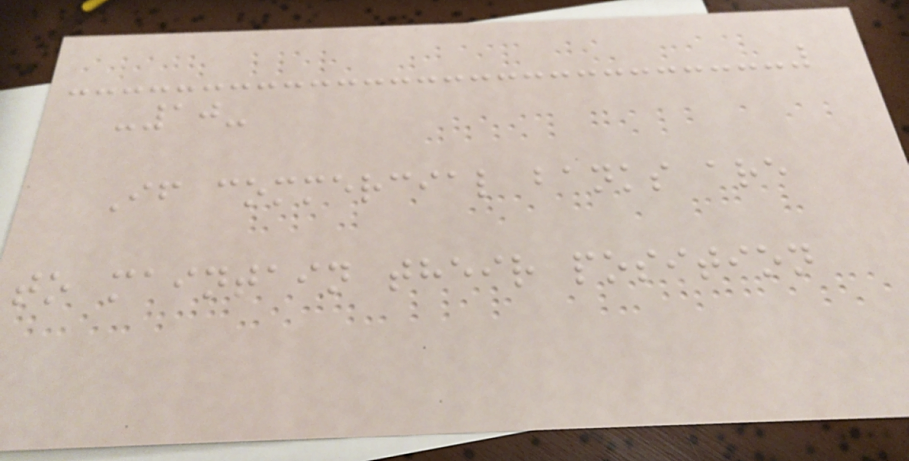-10-
If commercial banks are
to maintain their position
